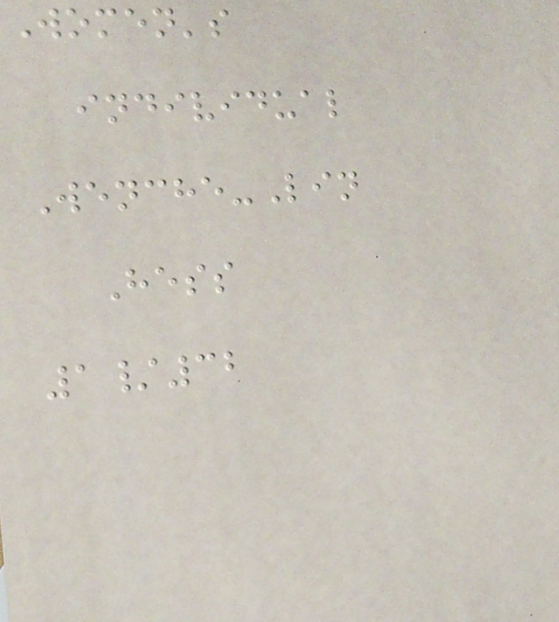Women's
individual
Wenche-Lin
Hess
1/32
